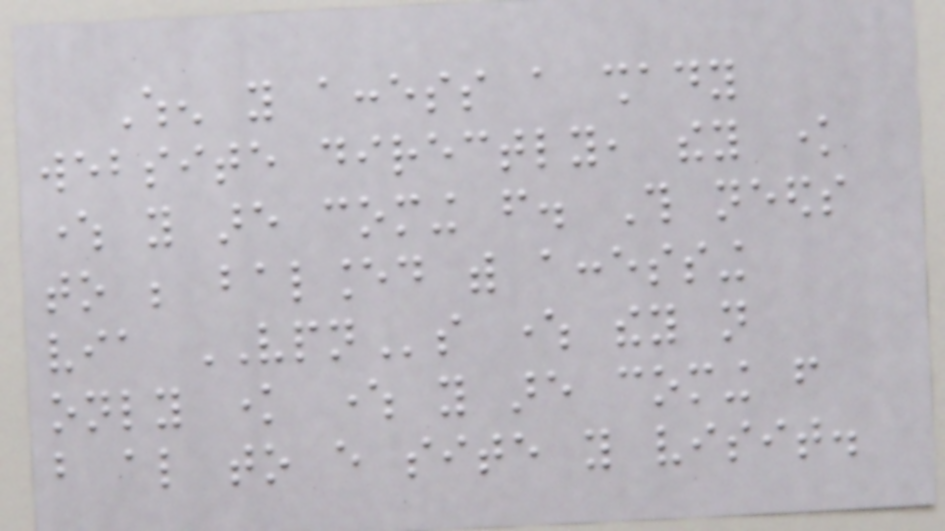When you access a shady
website directly, they know
where you are coming from. This needs
to be balanced with accessing
via VPNs where they not
only know where you are coming from
but also to every site you visit.
